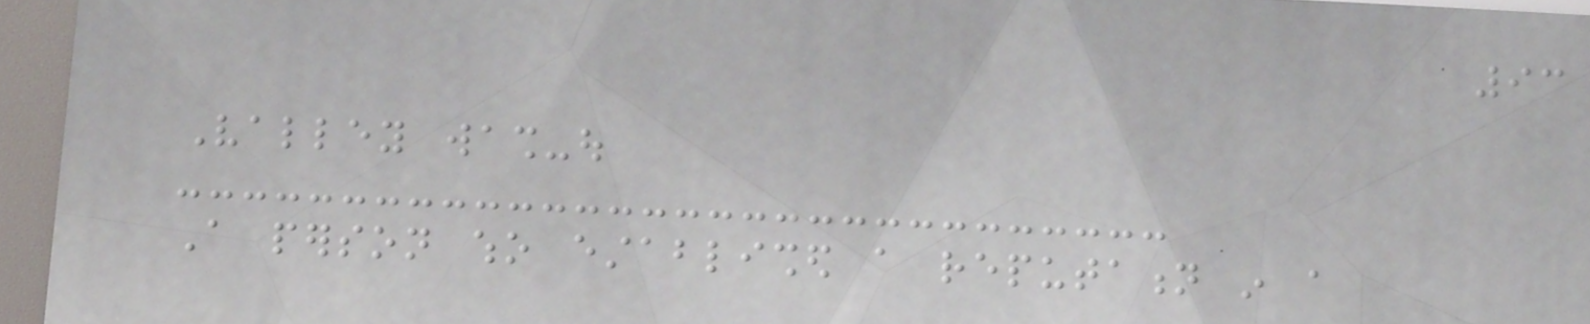93
Valley wash-out
A person who established a reputation in a
